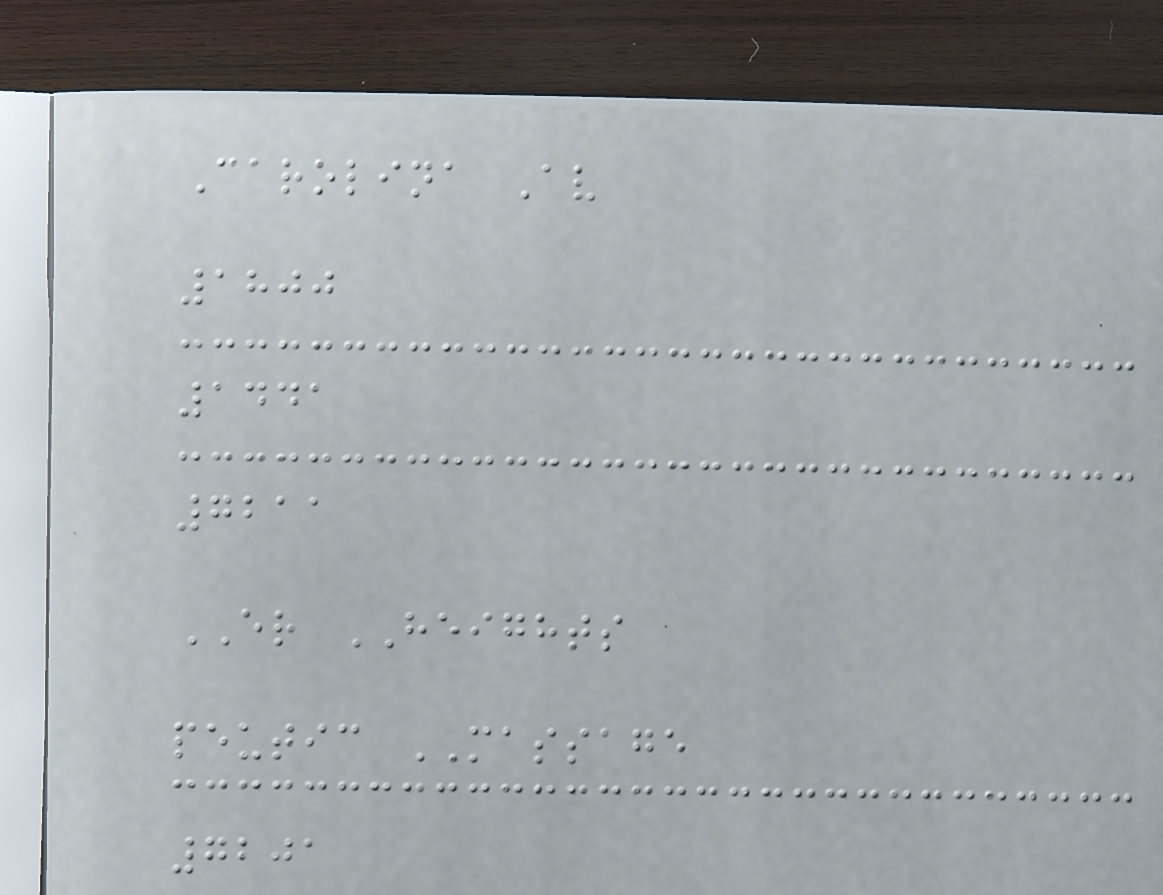Carolina Av
1800
1441
7211
ER HEIGHTS
peutic MASSAGE
7201
